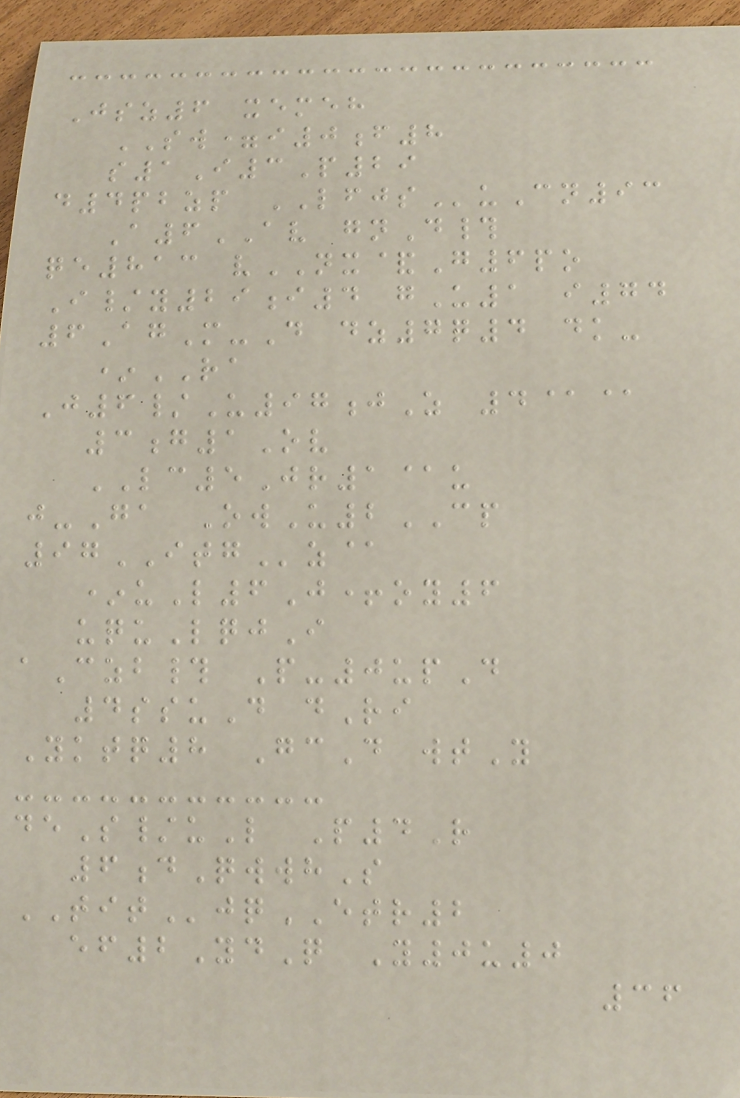Jsz6 xemeh
SW=i0f8
s1I3P29
d4pbzp LFJSuCn93
A6AV gnD#
qe813 vNX&G6po
I/y29i4 gU1 i74
6AgM-D dz7q4 dk-
*RA
J6/U97jZ 4@@
3g1Ov
LC5Jr1@u
j-Ga OwU2CP
97ITGz@
*uL6J+oy6
uquLqjI
aCzb# P-0upD
4ssuD dRi
Yktq8 GcD wtY
deS/uL P4R
6dQwwhS
TITjqETR2
ef2YdQ Y0u0
36
